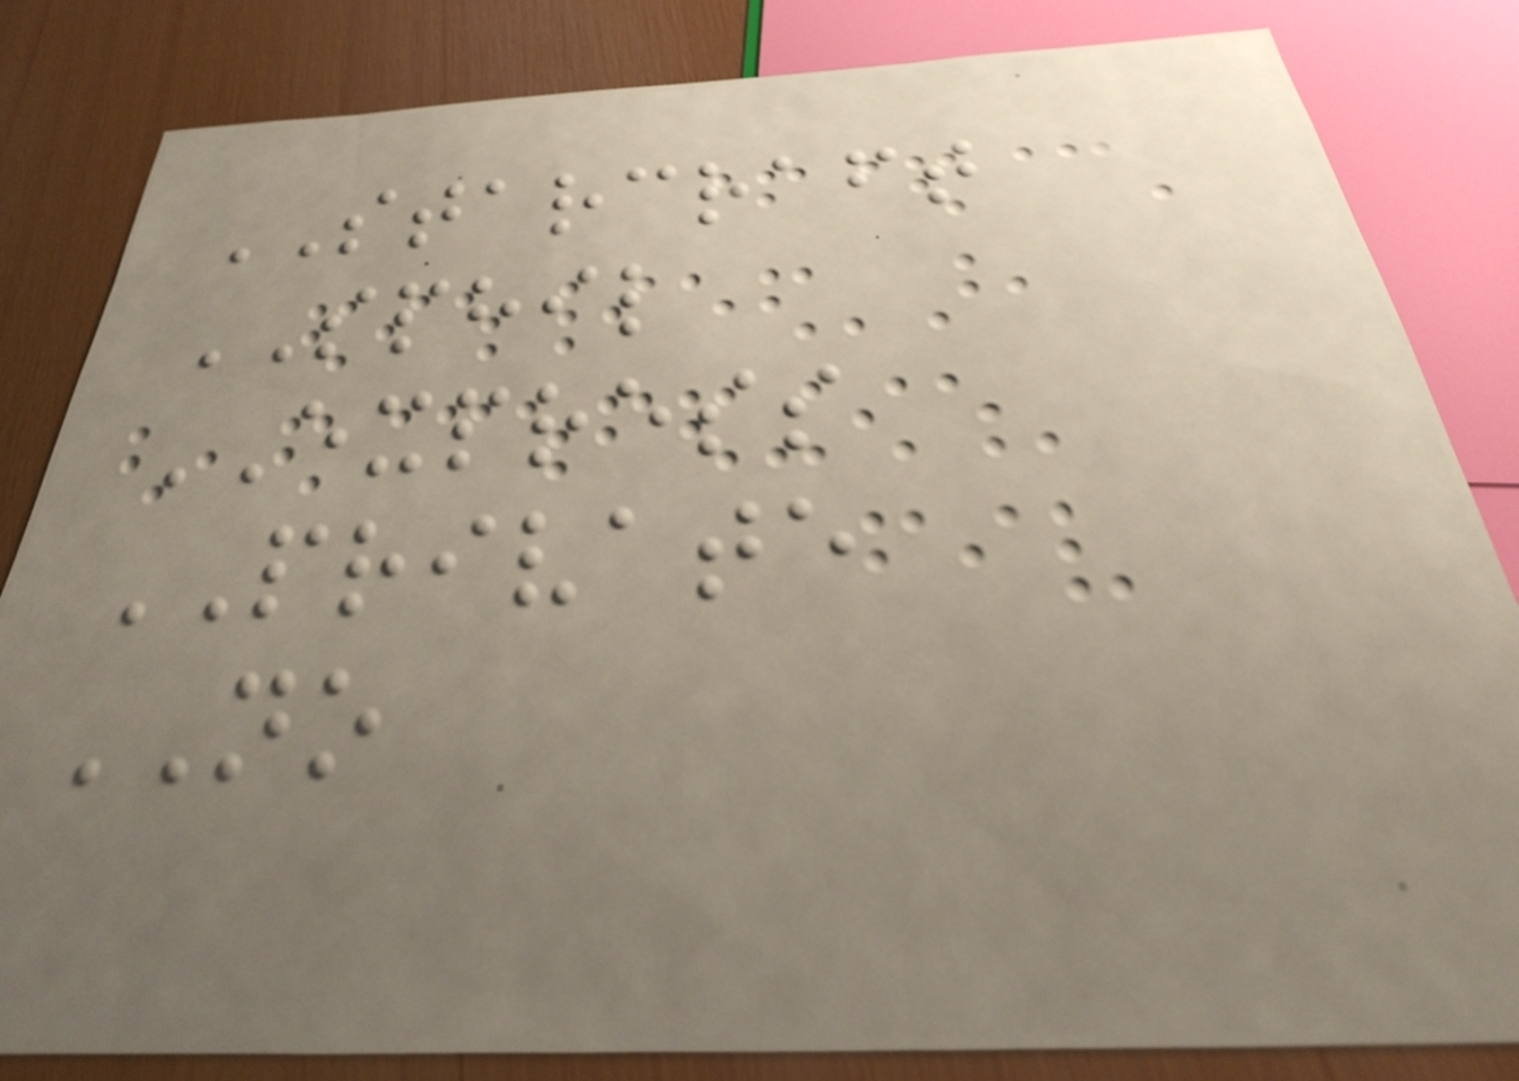STARCRAFT
SPHIL
EXPRESS
PRIVATE
NO
